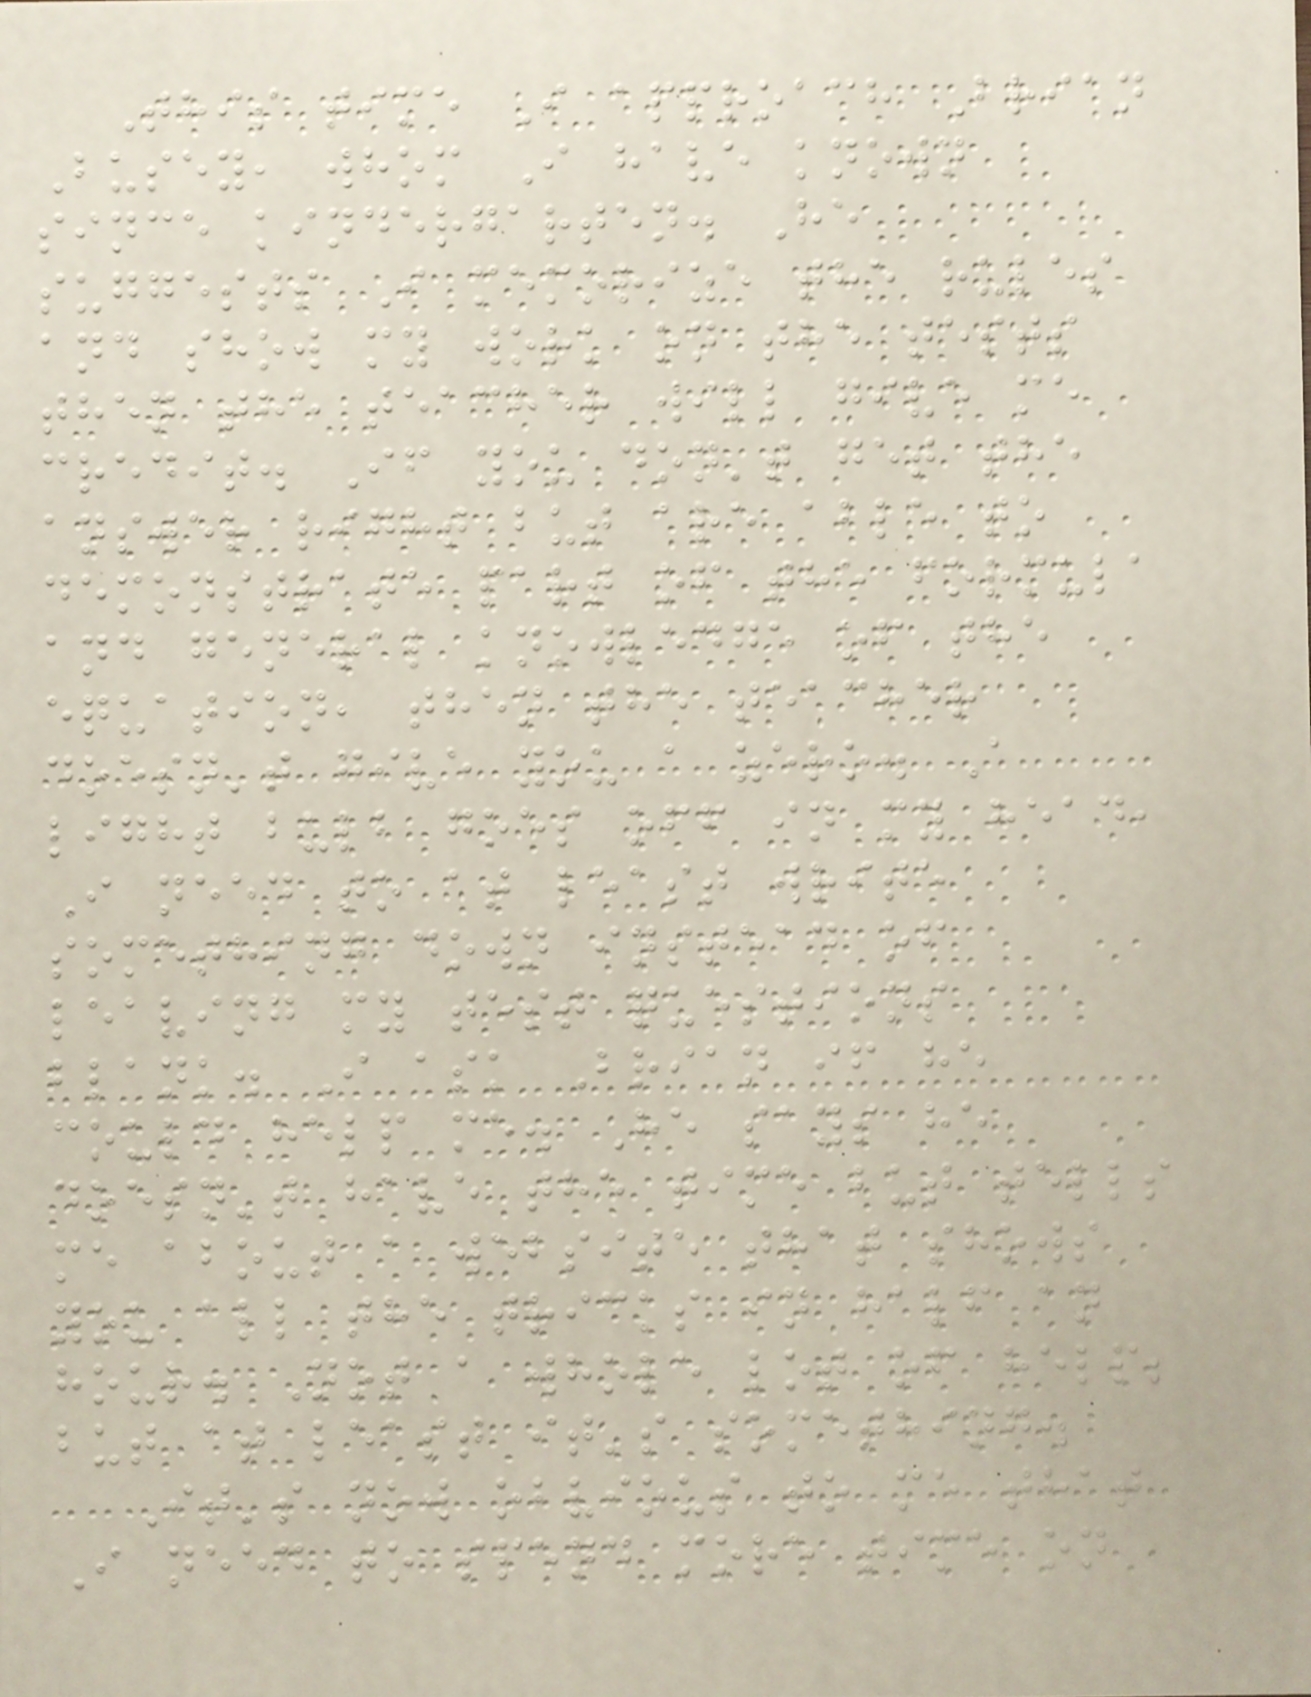This time I approach Brian
Busey, whom I have known
since kindergarten. He
suggests I memorize the rules
and show my work on the tests
then the teacher will give me
credit. If you don't get the
answer right but are able to
demonstrate part of the formula
and general knowledge of the
equation, then the teacher
doesn't give you a zero. A
light bulb goes off in my head,
I need to at least write
something down instead of
leaving my test questions
blank. I ask Brian if he
could help me. He says he
doesn't have the time but tells
me about a website that shows
you all the tricks in half an
hour. Not a whole lot of help;
but at least it's something.
It's now obvious to me that
I need to spend more time on
